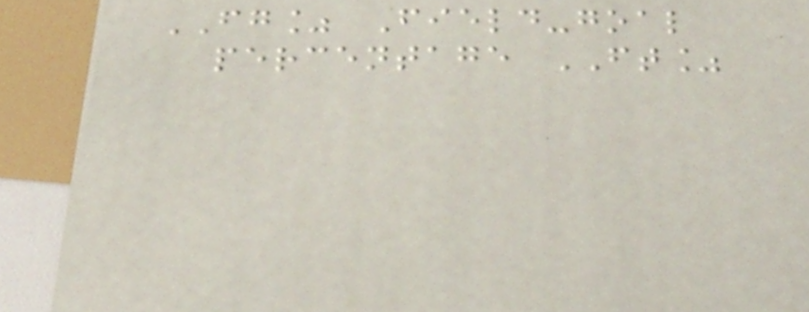FG% Field-goal
percentage FT%
